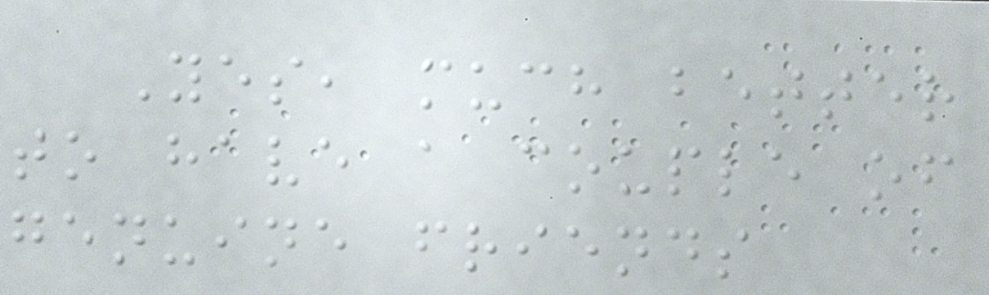Yes, much better
to have a couple of
genuine friends
